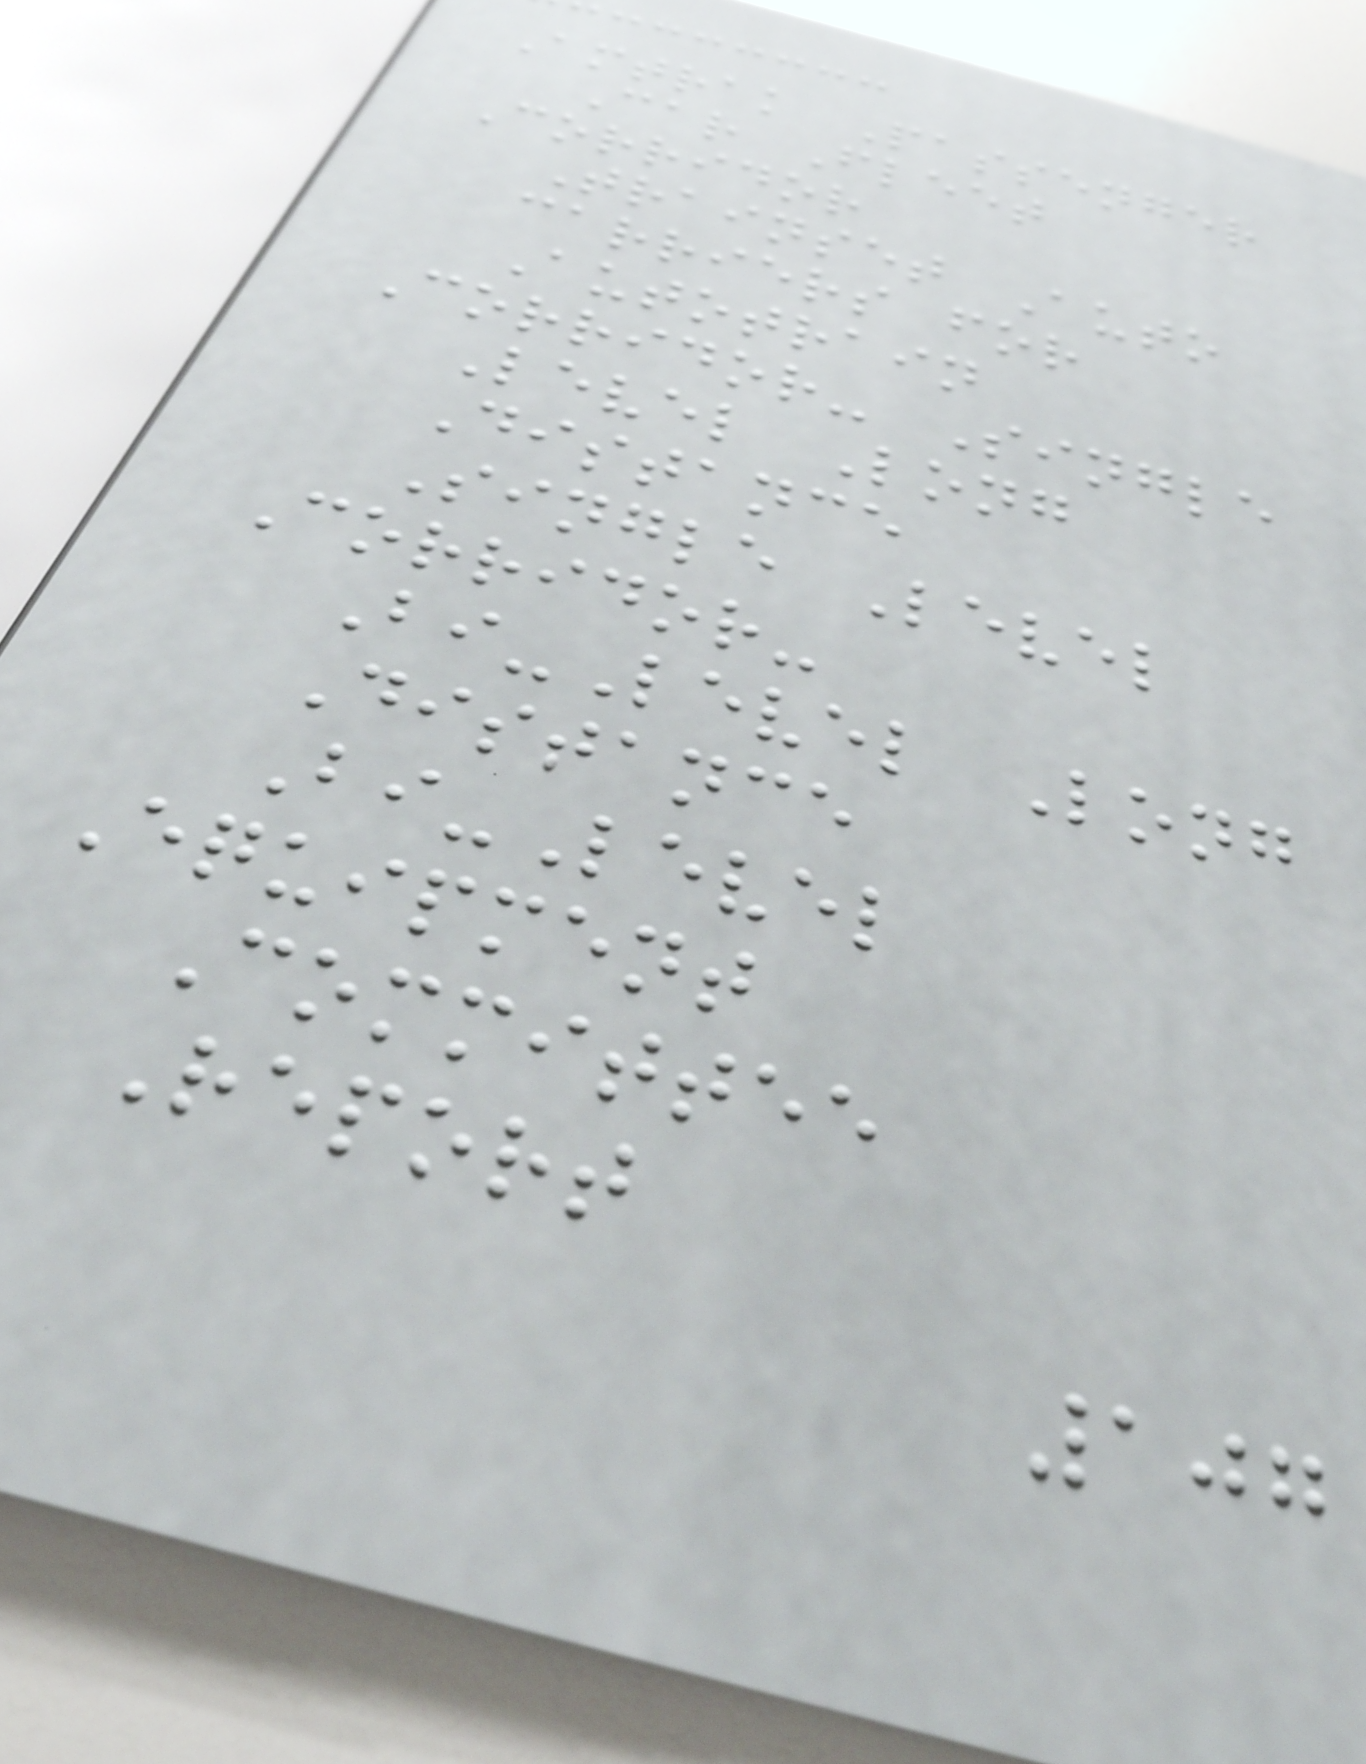Amtrak Passenger
Car Fleet
Corridor
Trainset Auto
carriers for
Autotrain
Corridor- Single
Level Long
Distance
Single Level
Corridor-
Bi-Level Long
Distance
Bi-Level
Equipment
Committee
Report
107
